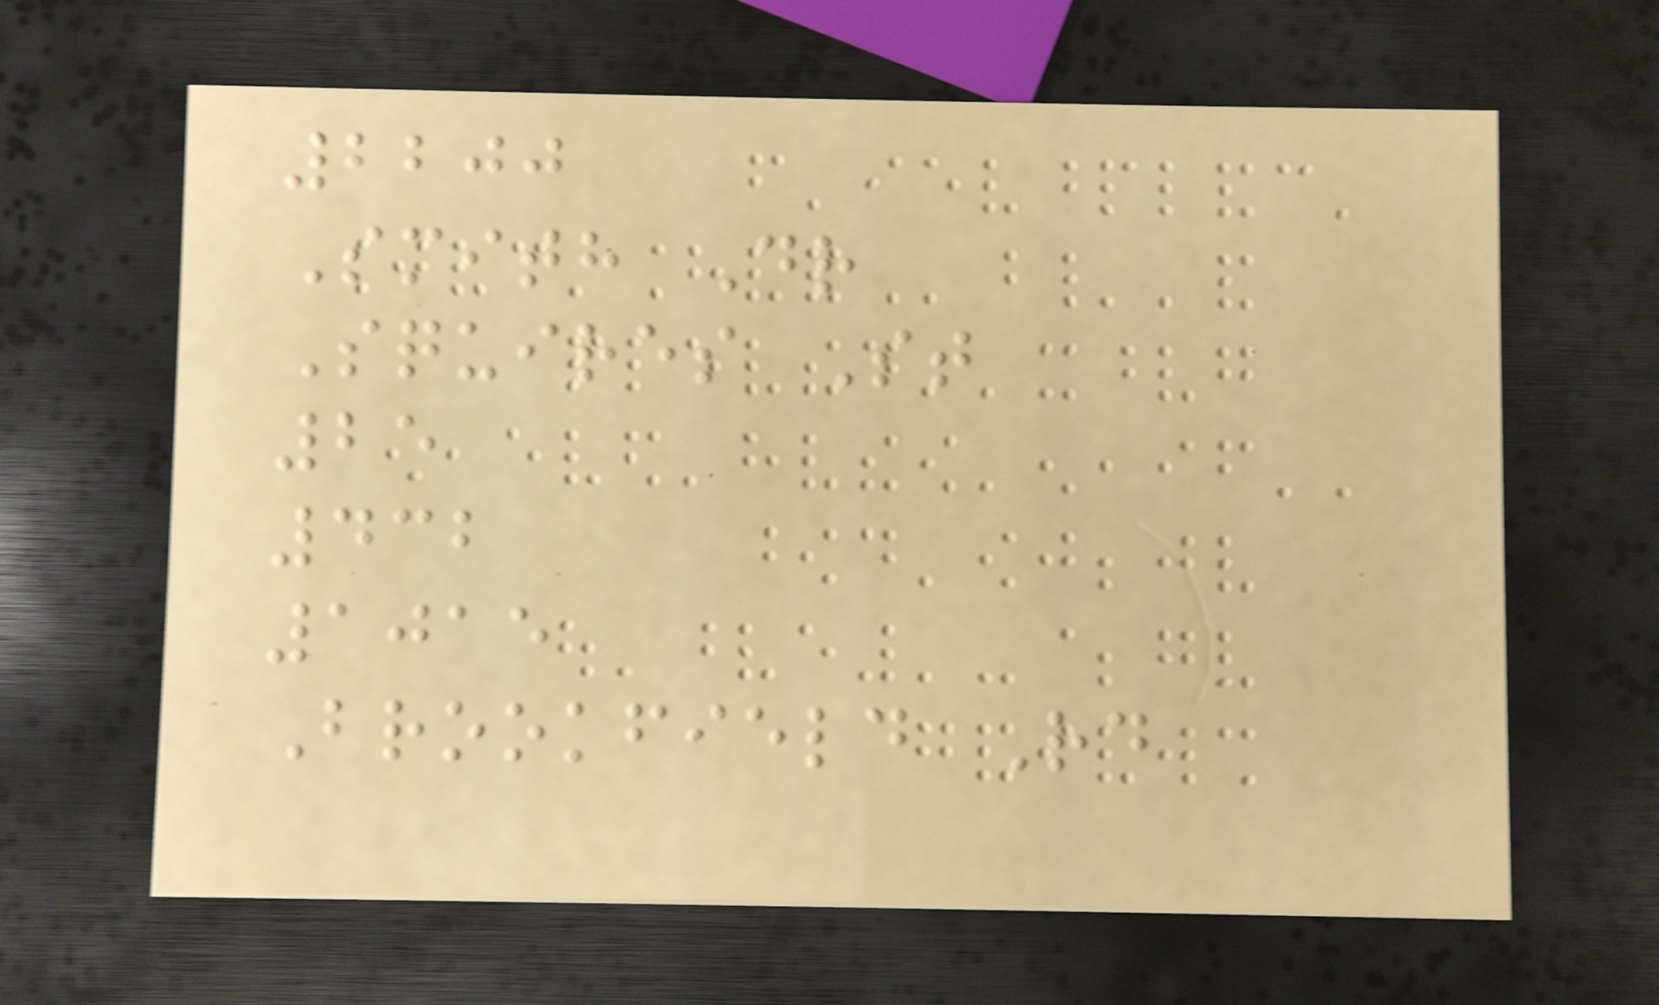2200
Smith Dr
Squires St
25
432
1015
Brookfield Rd
